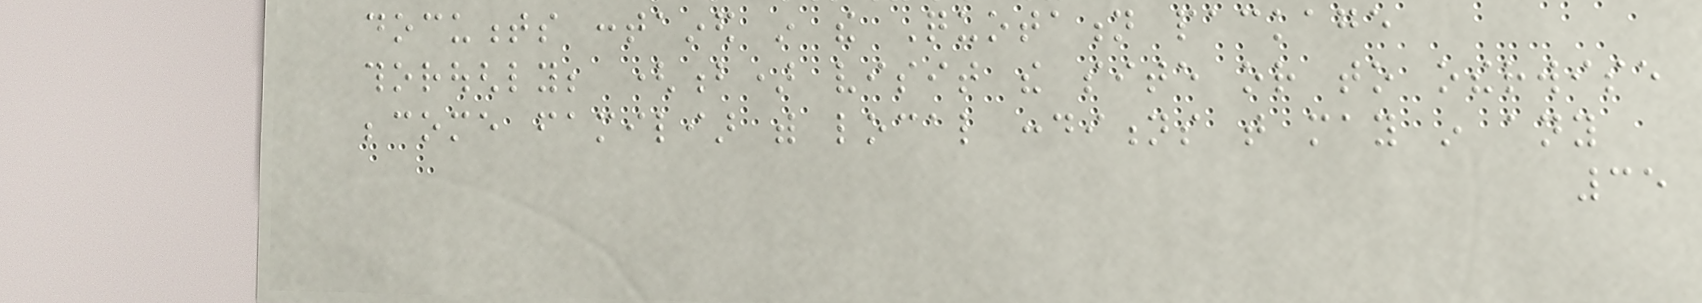documents contained in the Quotation package
thoroughly; (b) visit the site or to otherwise
become familiar with local conditions that may in any
35
